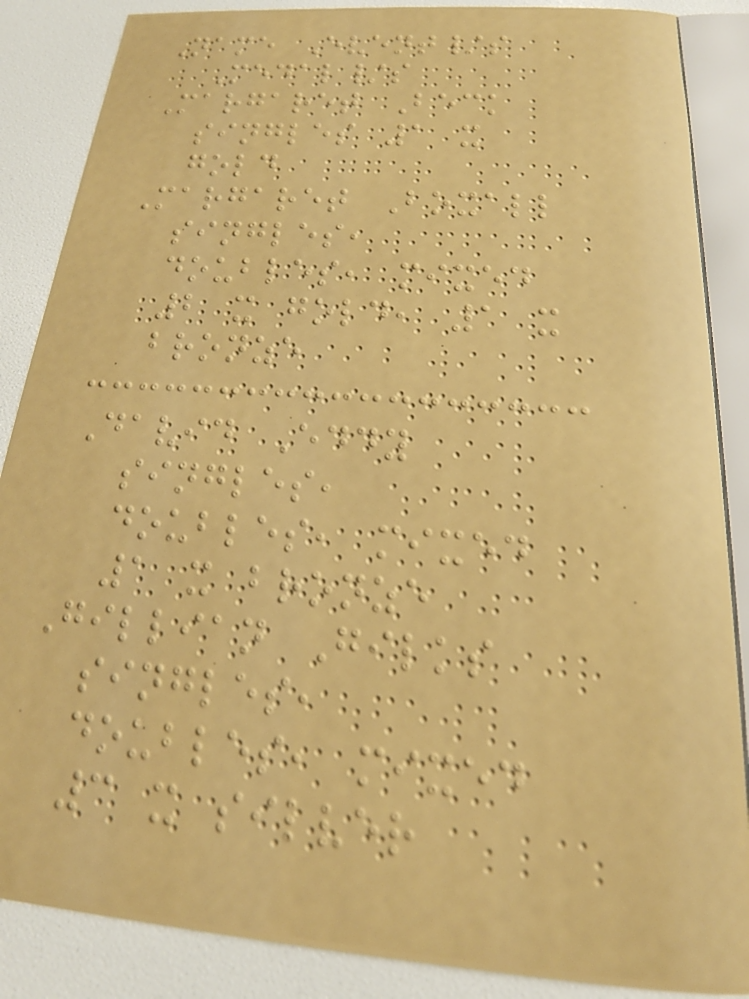Name Event/s
Medal/s
Margaret Beck
singles 1 x
gold
Margaret Boxall
singles,
doubles, mixed
2 x gold, 1 x
bronze
David Eddy
singles,
doubles, mixed
1 x bronze
Gillian Gilks
singles,
doubles, mixed
3 x silver
